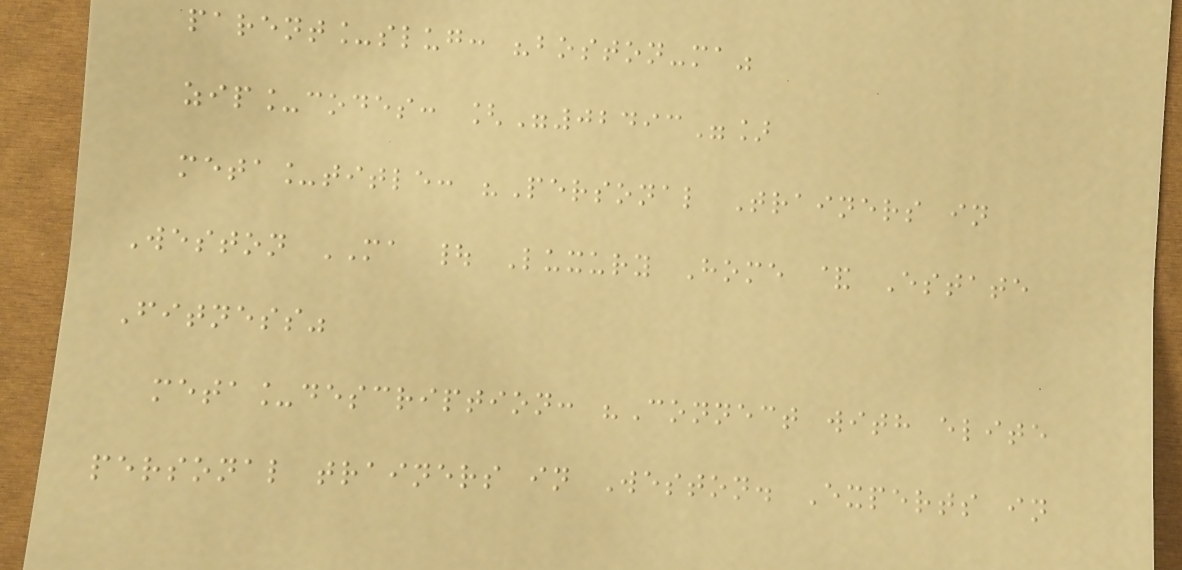parent_slug: "boston-ma"
zip_codes: ["02493"]
meta_title: "Personal Trainers in
Weston MA | Luxury Home & Estate
Fitness"
meta_description: "Connect with elite
personal trainers in Weston. Experts in
